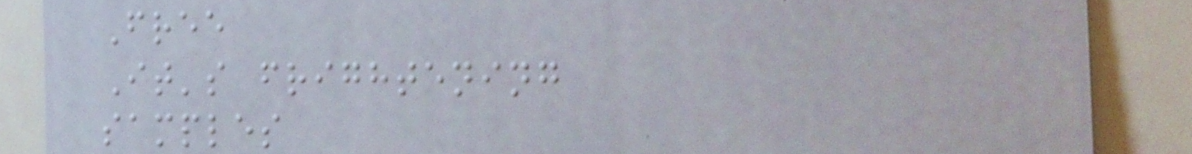Free
It's frightening
samples
